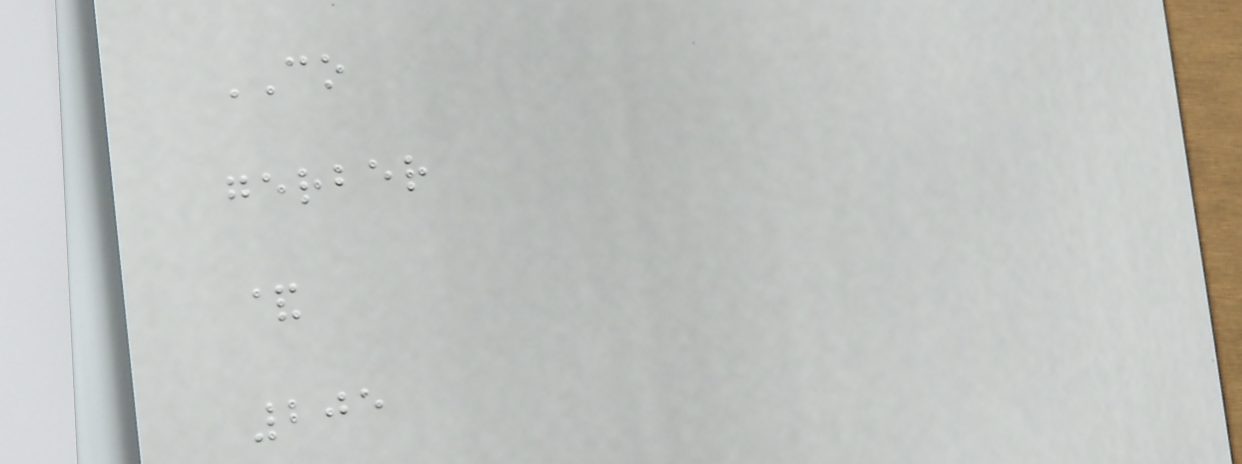CO
gerber
&
205
